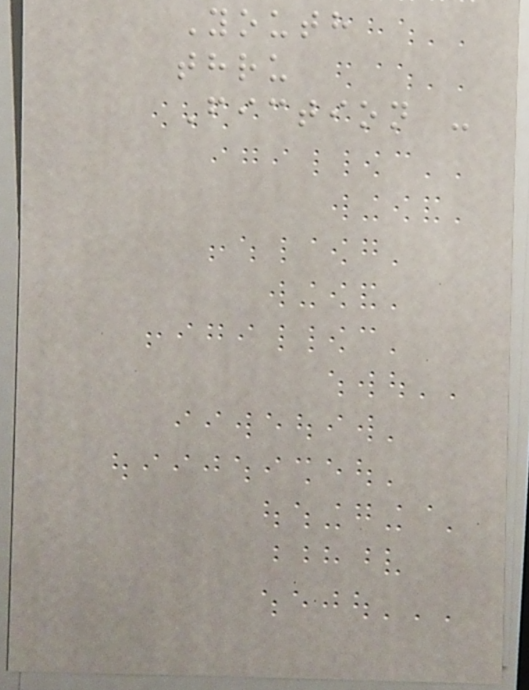Youth
thru
Fiction -
